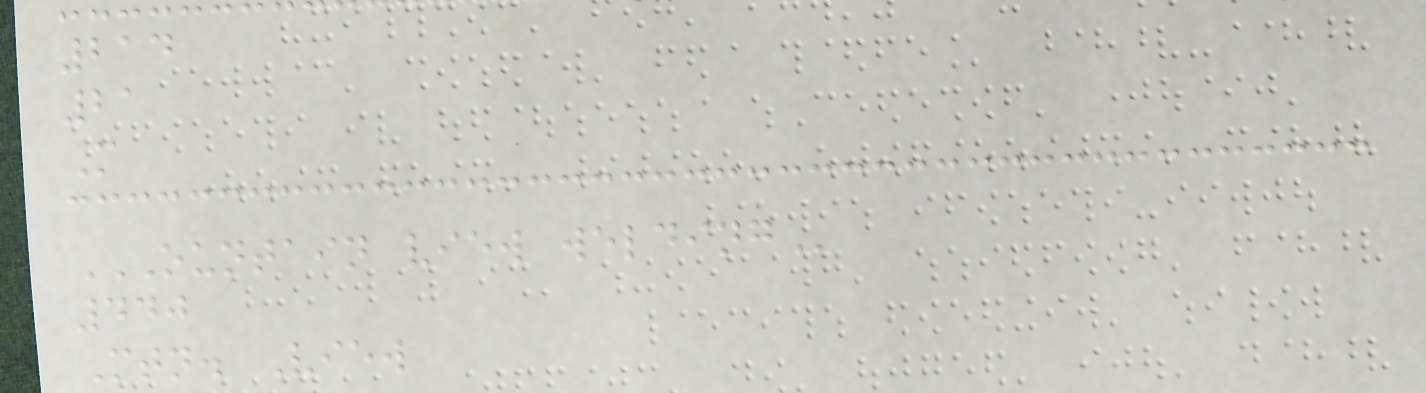214
21
M
OUNTAIN VIEW WELDING
440
Mtn. View
